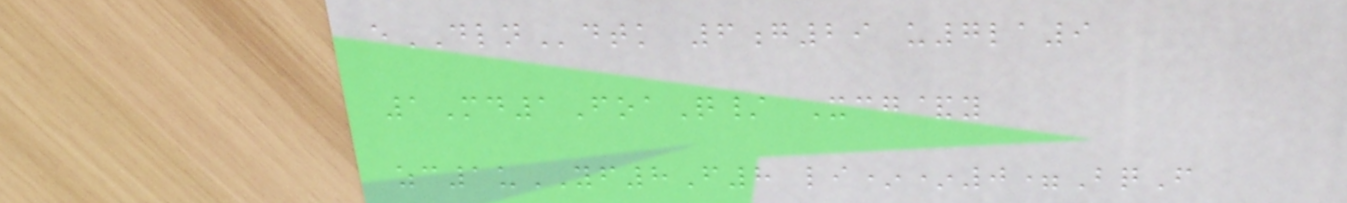eDLNdtk 6g29 u7la9
1Md1FoaQ/ Xcg&y
zc1uYF8F8 li**0=BqF
